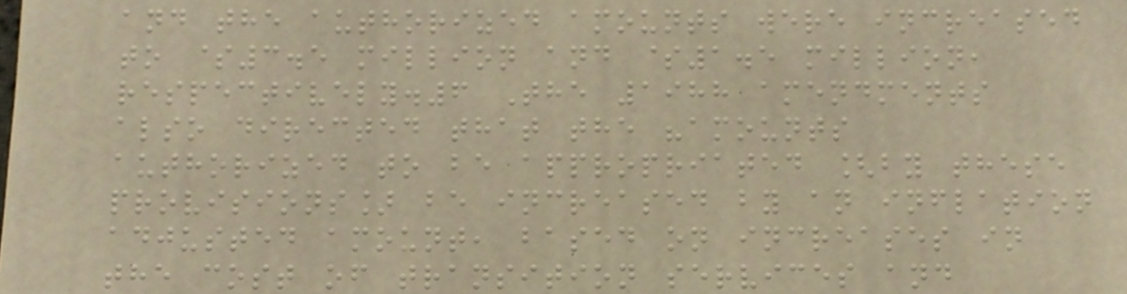and the authorized amounts were increased
to $3.5 million and $1.5 million,
respectively.6 The 1988 amendments
also directed that the "amounts
authorized to be appropriated [by these
provisions] be increased by an inflation
adjusted amount, based on increases in
the cost of transition services and
